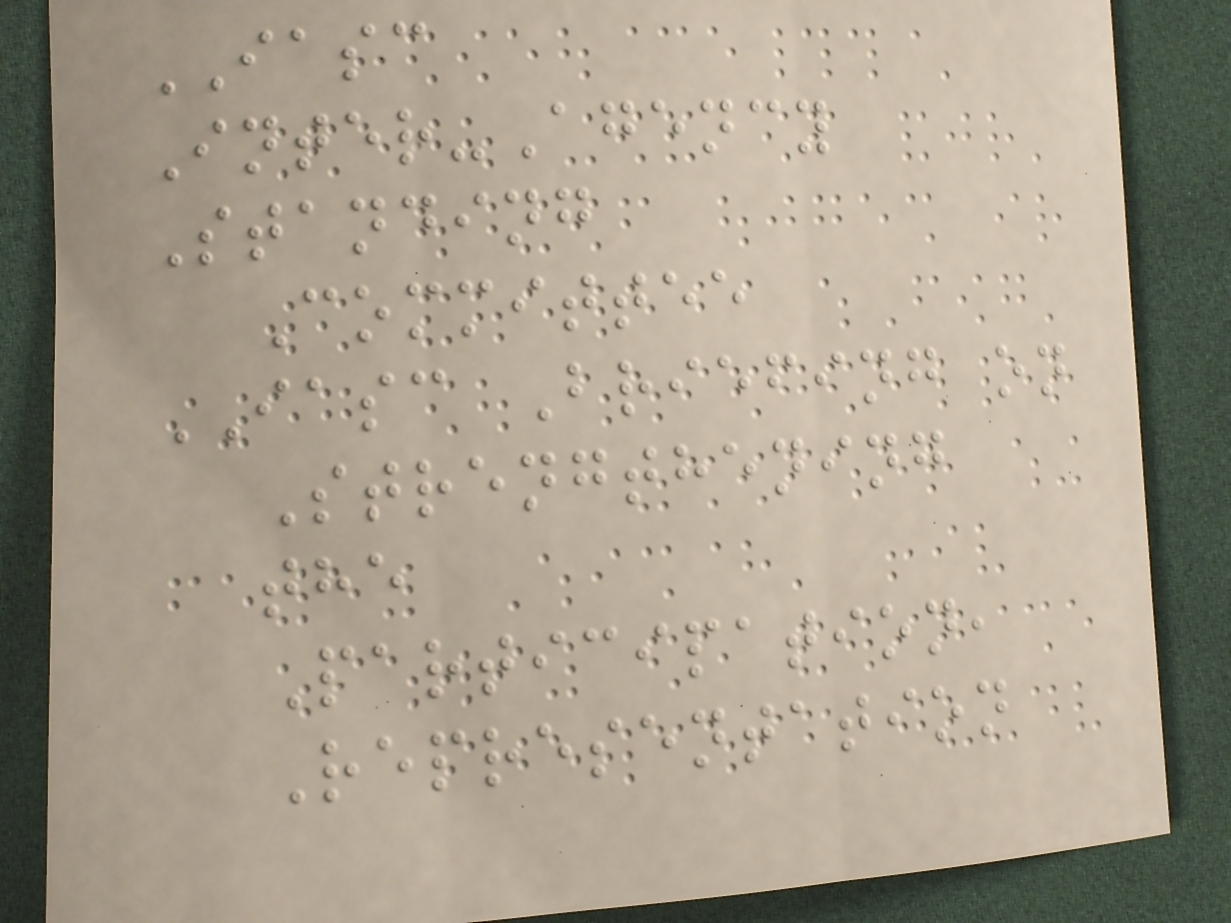IASC
Inter-Agency
Standing
Committee
IASC Briefing on
Strengthening
the
Participation,
Representation
